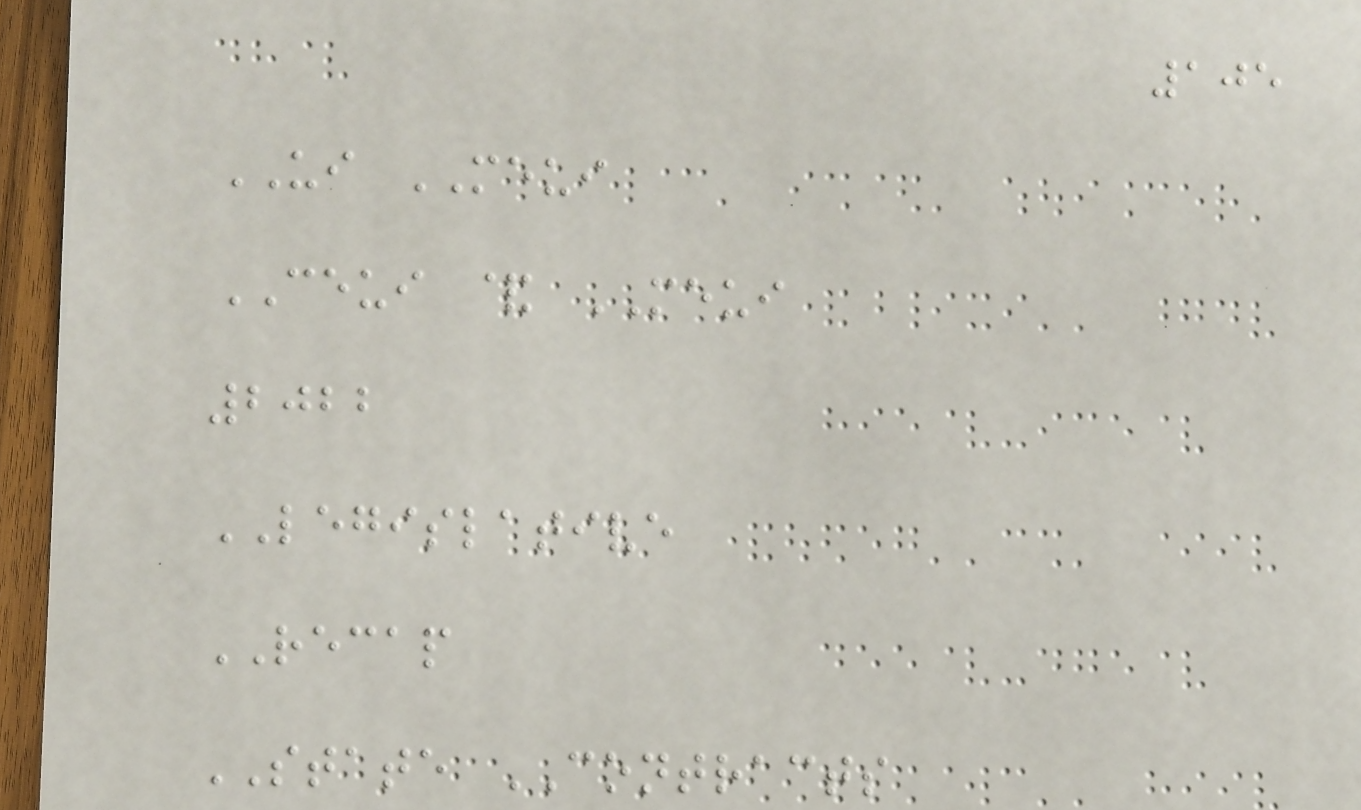105
UI MEUI
CEUI & MEUI
2022
LEGISLATIVE
RECAP
STATE CONTRACTS
